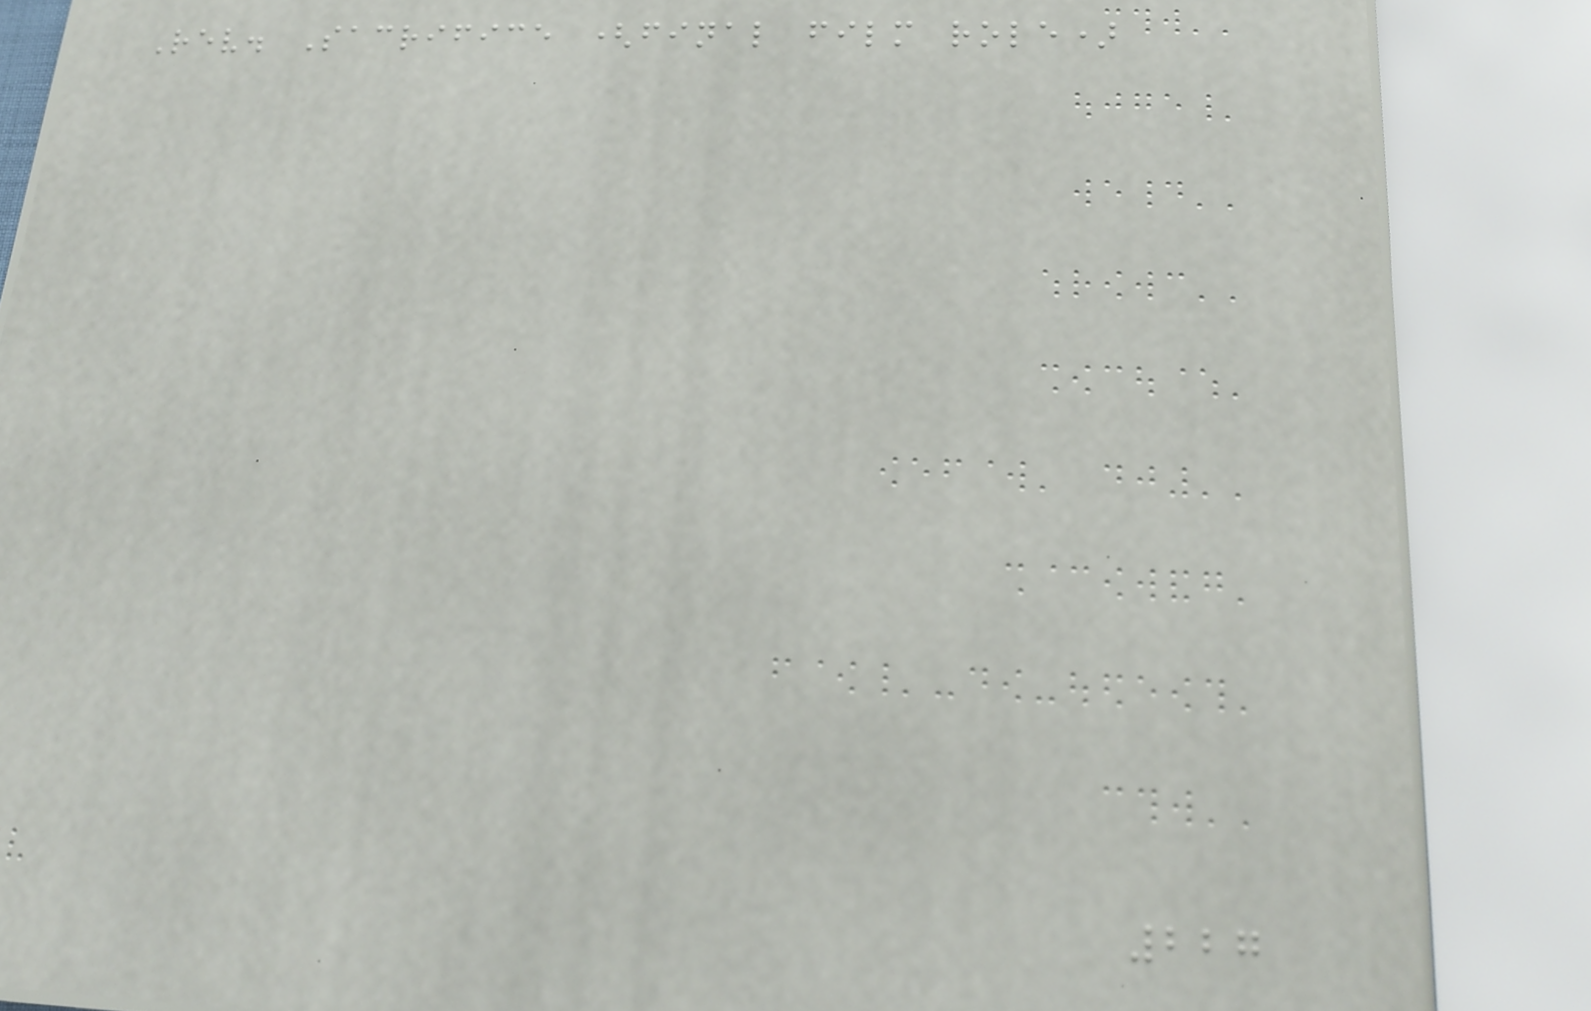Rev. Sacrifice (final film role)
227
